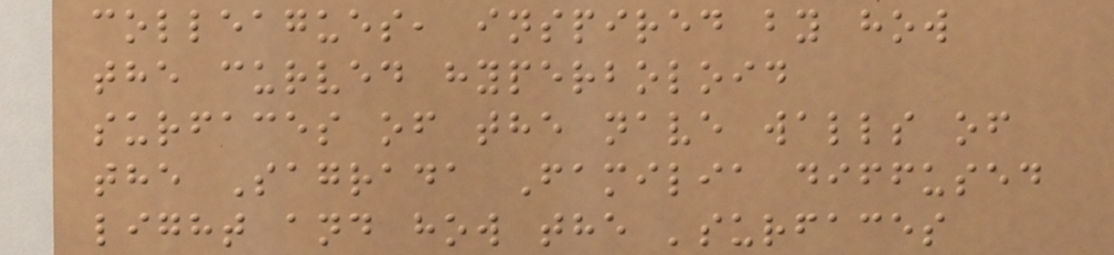colleagues, inspired by how
the curved hyperboloid
surfaces of the nave walls of
the Sagrada Familia diffused
light and how the 'surfaces
